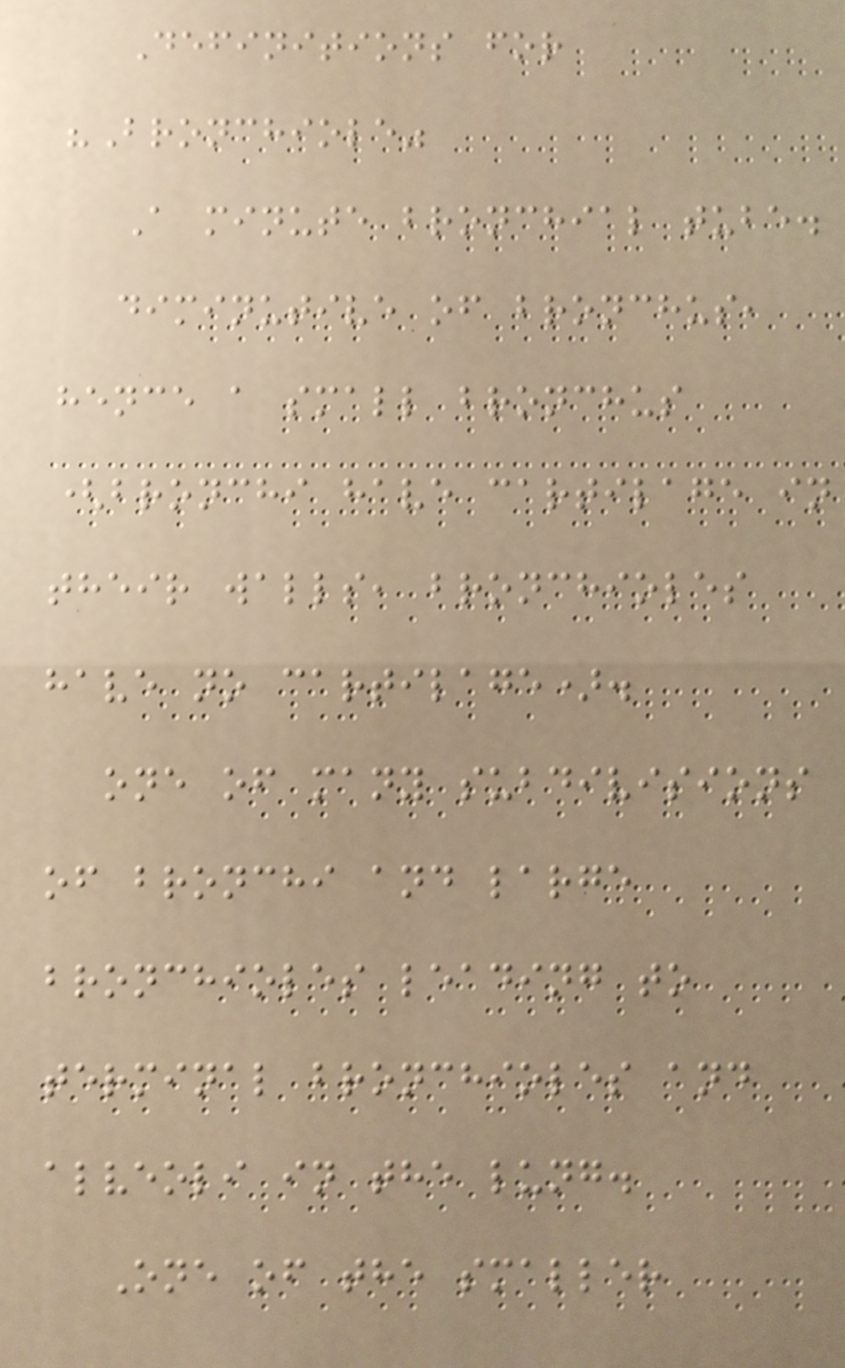Definitions for
"Bronchiole"
A minute bronchial tube.
diminutive of bronchus,
hence a small bronchus
(bronchi have cartilage in
their walls, bronchioles
have no cartilage).
one of many subdivisions
of bronchi and large
bronchioles leading to
terminal bronchioles and
alveoli in the lung.
One of the smaller
